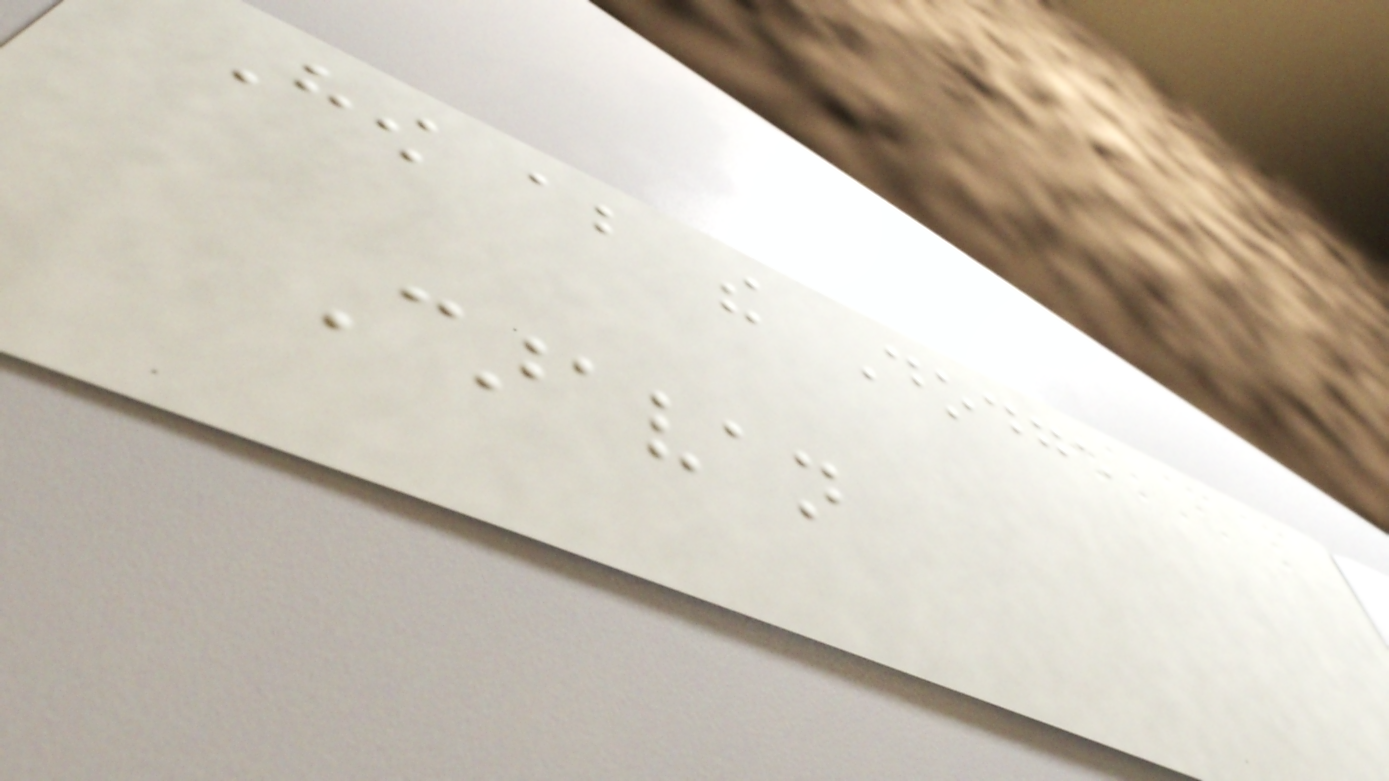How about the Dodge
Caravan
